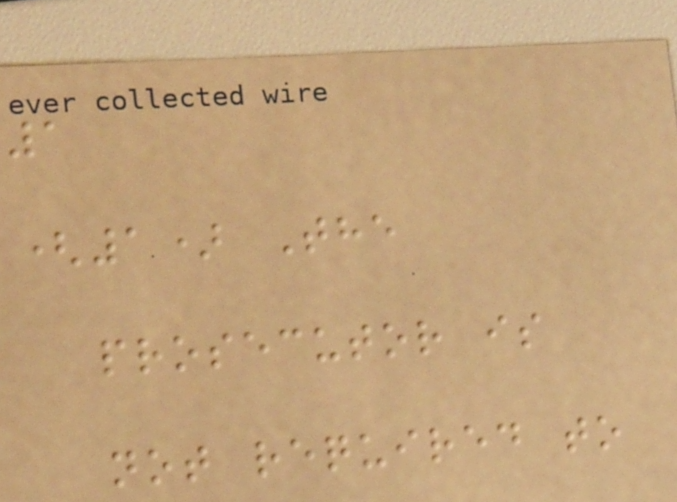1
(1) The
prosecutor is
not required to
